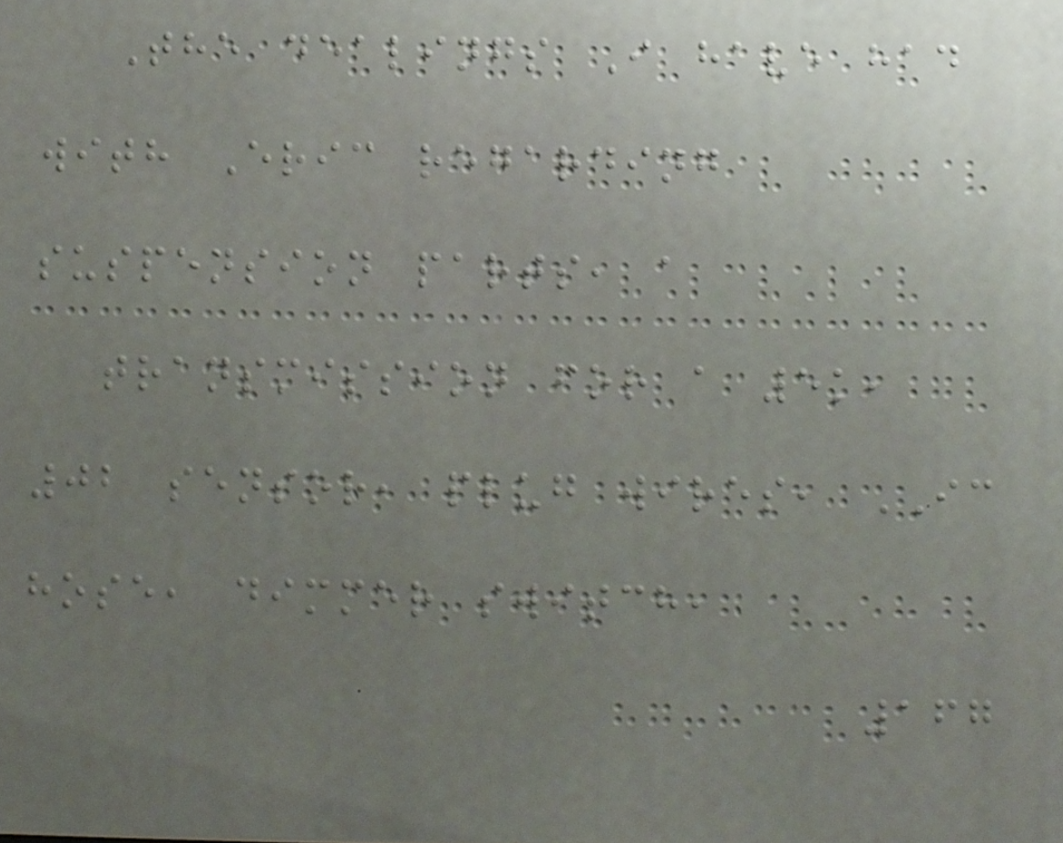The dealings I have had
with Eric regarding
suspension parts, a
transmission for a 5k,
02 sensor, plug wires, IC
hose, dimmer switch,
167
